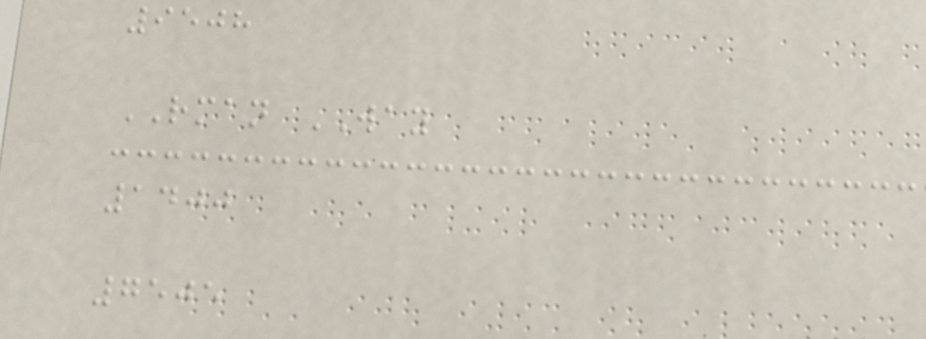9508
RMAN WAY
1400
7505
